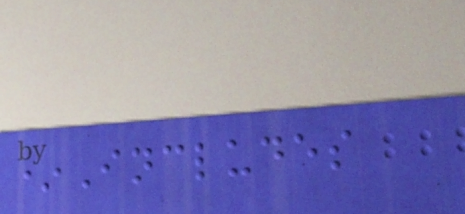*Includes
